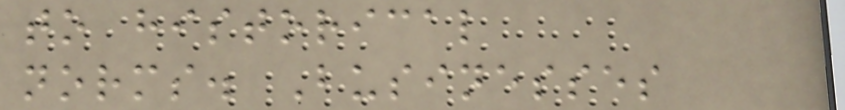to historical
norms. Businesses
